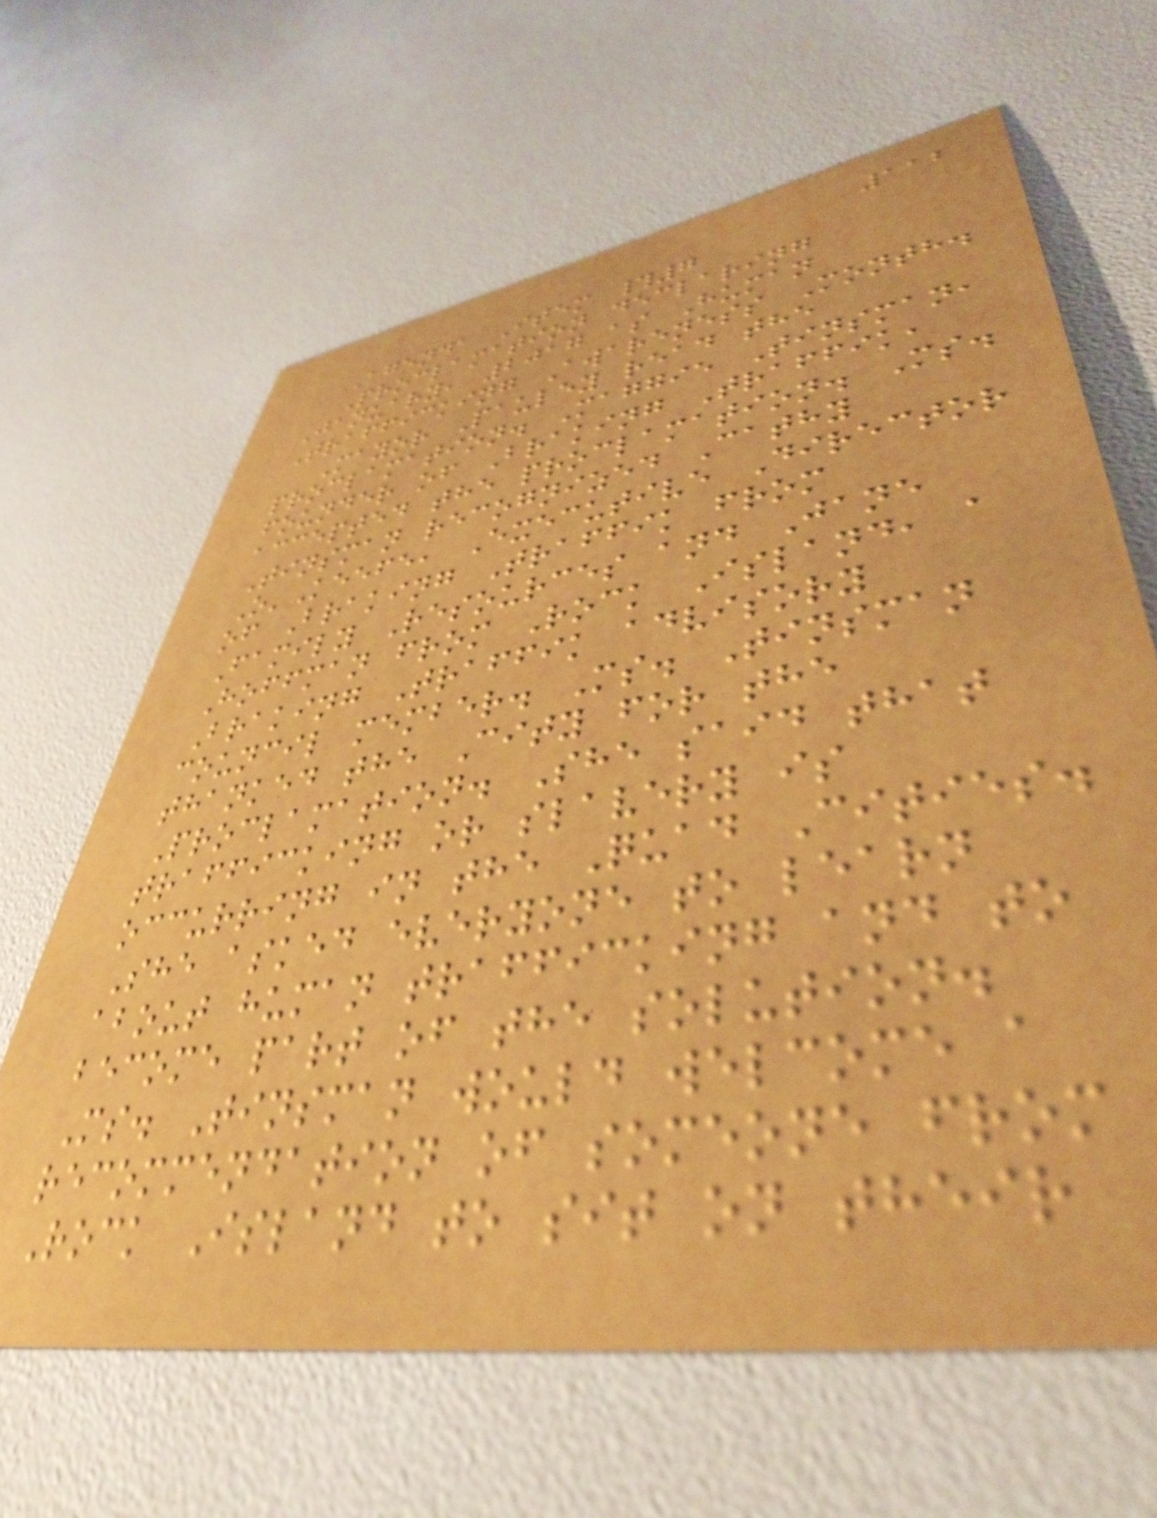112
Agenda Item #7
Proclamation declaring
January, 2017 as Human
Trafficking Awareness Month.
Mayor Pauley read the
proclamation. Maggie Tinsman,
founder of Braking Traffik,
accepted the proclamation. Ms.
Tinsman recognized Cathy
O'Keefe, Executive Director
of Braking Traffik from
Family Resources and Jane
Hoffman from Rock Island, a
Braking Traffik advisory
council member. Ms. Tinsman
thanked the City for the
Proclamation. She said that
trafficking or slavery is
occurring in the Quad Cities.
She asked everyone to learn
about human trafficking and to
become part of the solution.
Ms. Tinsman would welcome a
recommendation of someone from
Rock Island to sit on their
